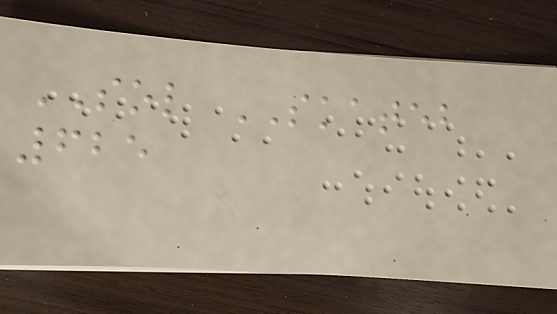SOL SKATEB
625
